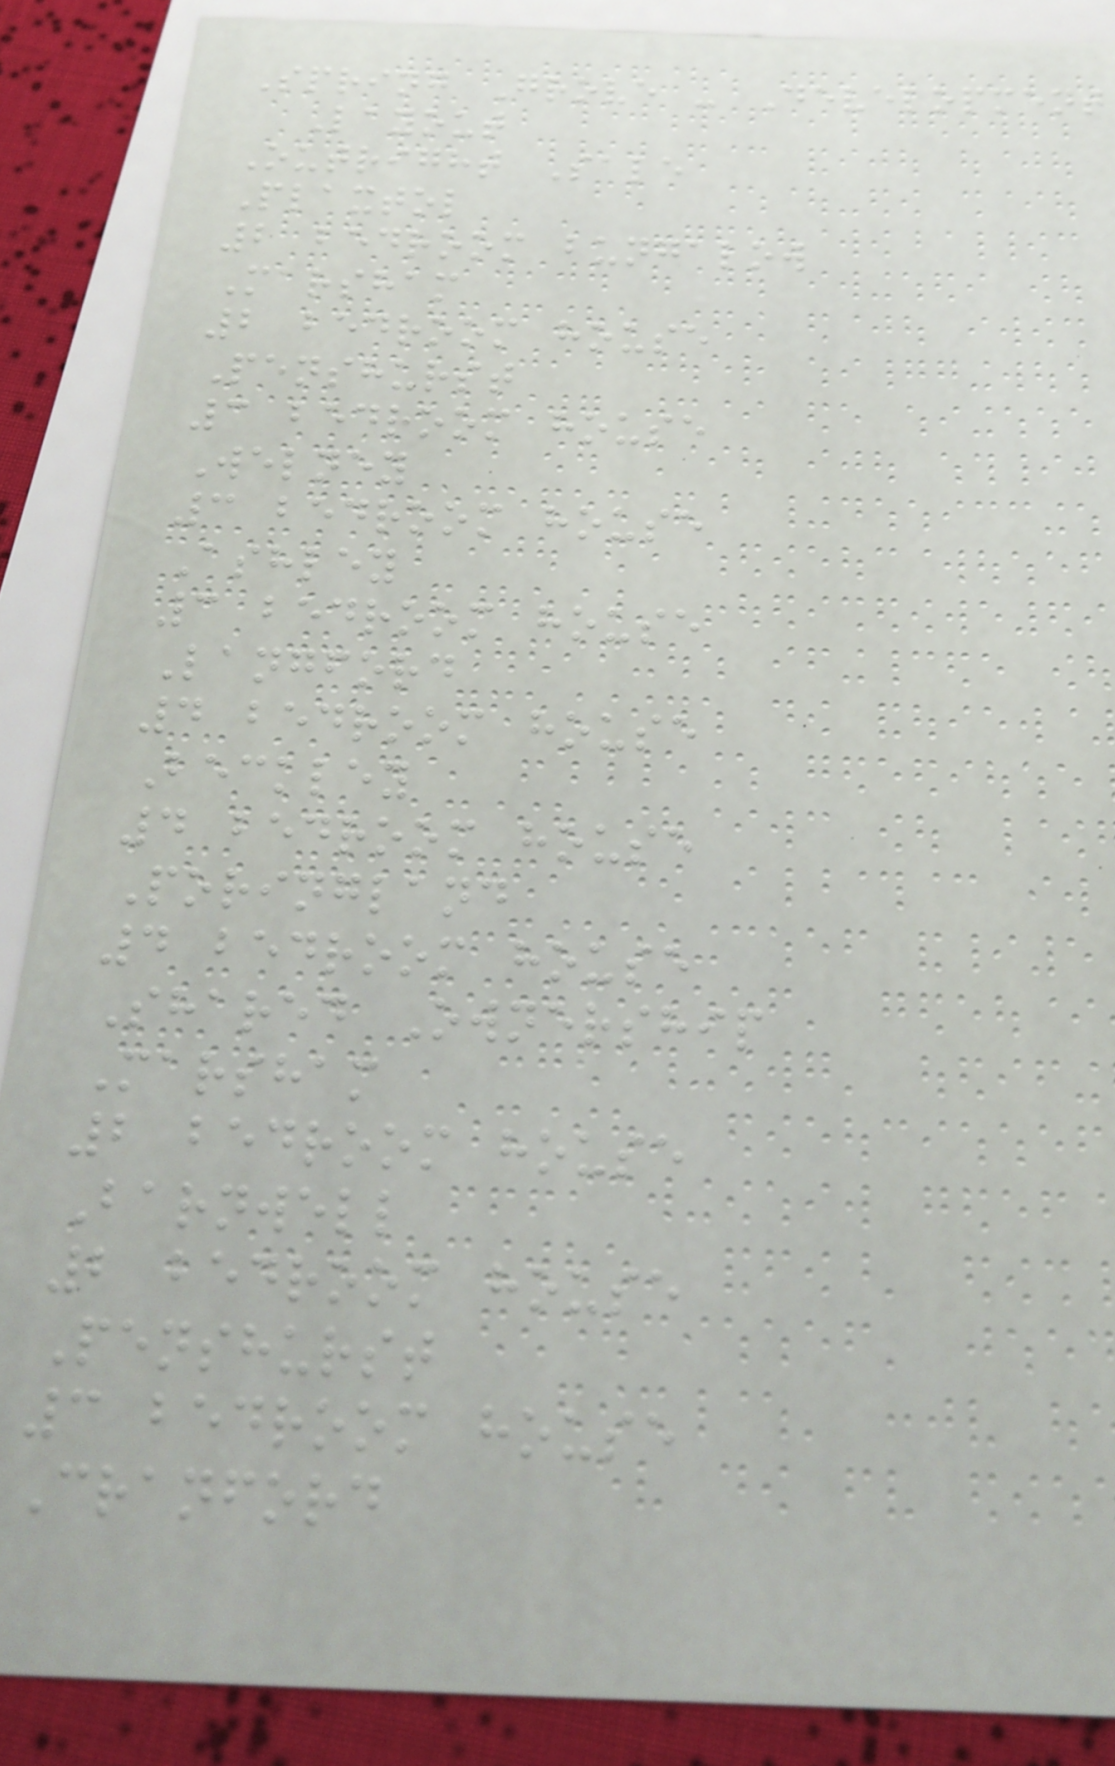Spring Grove - Development
Layout
Outright Sale
Plaxtol
2 bedroom bungalow
Marsham
2 bedroom house
Penshurst
3 bedroom house
Welney
3 bedroom house
Ashley
3 bedroom house
Langford
4 bedroom house
Beckley
4 bedroom house
Poringland
4 bedroom house
Shared Ownership
Marsham
2 bedroom house
Barnwell
2 bedroom house
Penshurst
3 bedroom house
Cranford
